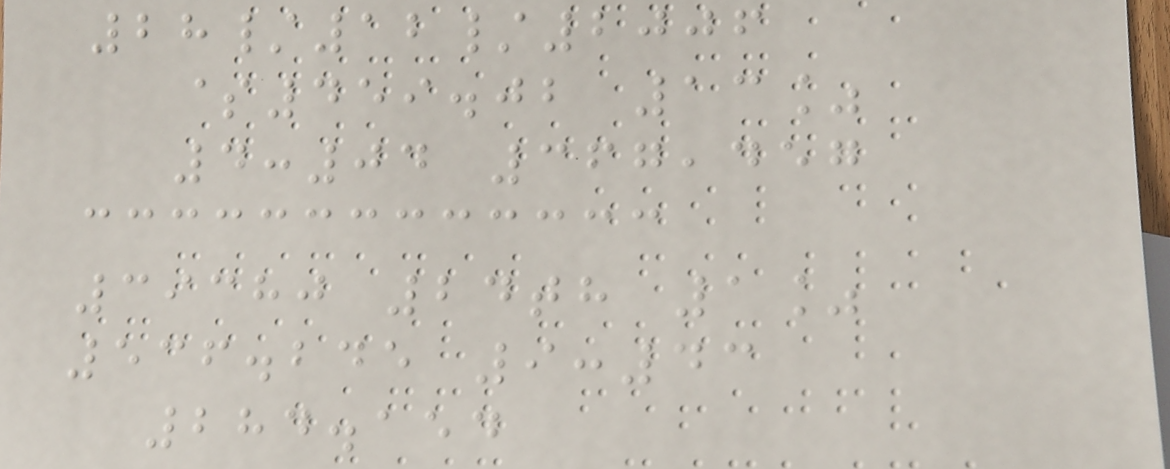28/12/2006
$459.02 13%
4:04 367,457
39380 24th 1%
536.245 9:43
284.154
